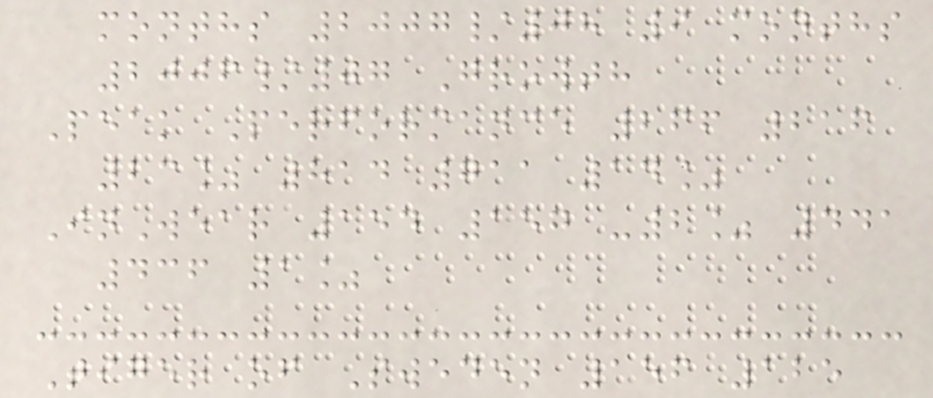months 2007/08 9 months
2006/07 Growth
Peak Performance 266 216
23% 814 711 14%
InWear 154 157 -2% 441
436 1%
Tiger of Sweden 156 125
